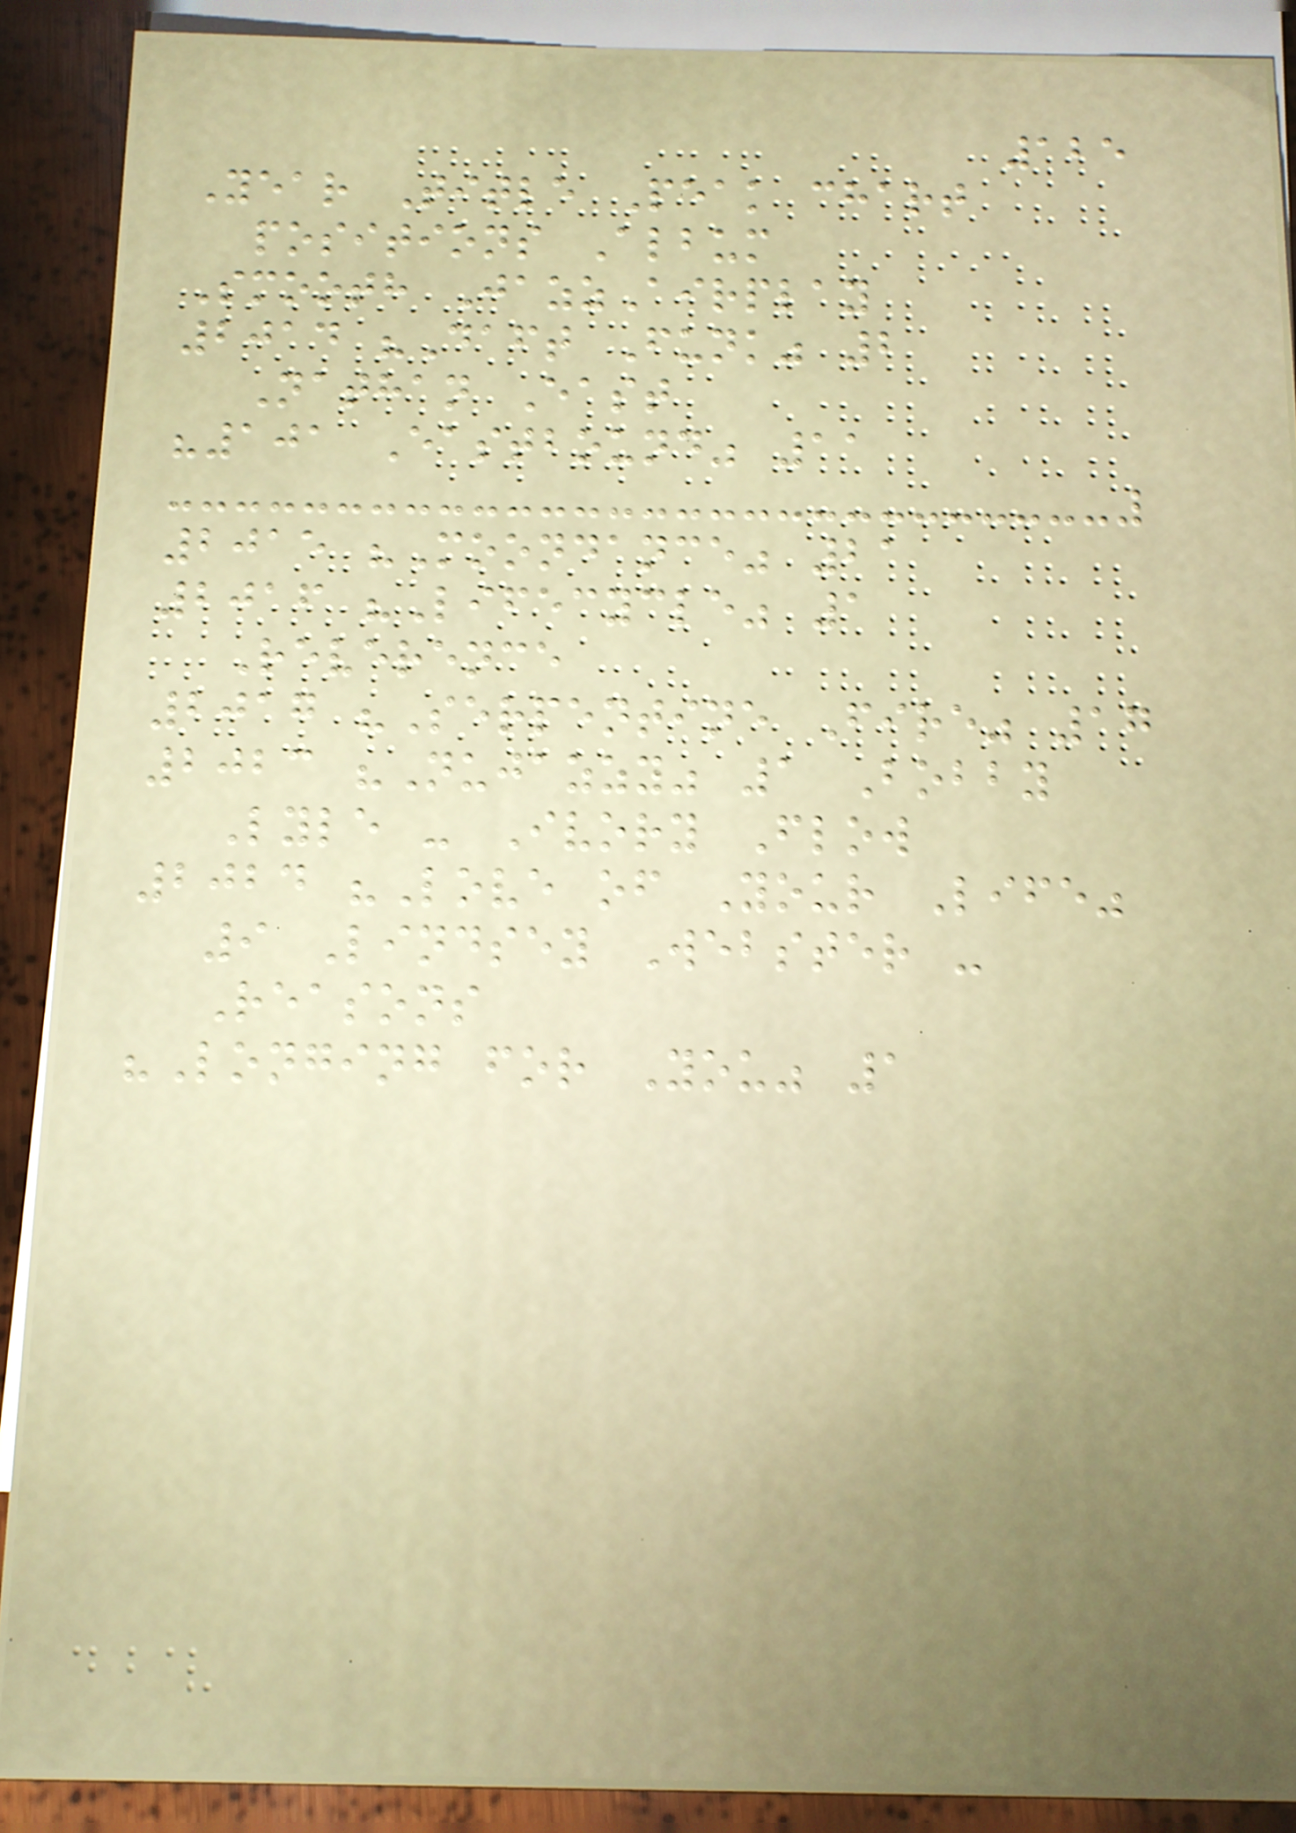125
Year Title Peak chart
positions Album
Smooth JazzAirplay
2014 "Daft Funk" 2
Nathan East
"101 Eastbound" 11
2015 "Moondance" 21
2016 "Lifecycle" 1
Reverence
2017 "Serpentine Fire" 17
2023 "Nujazzy" 1 Bobby
Lyle - Ivory Flow
2024 "Love of Your Life"
9 Lindsey Webster -
Reasons
"Longing for You" 1
